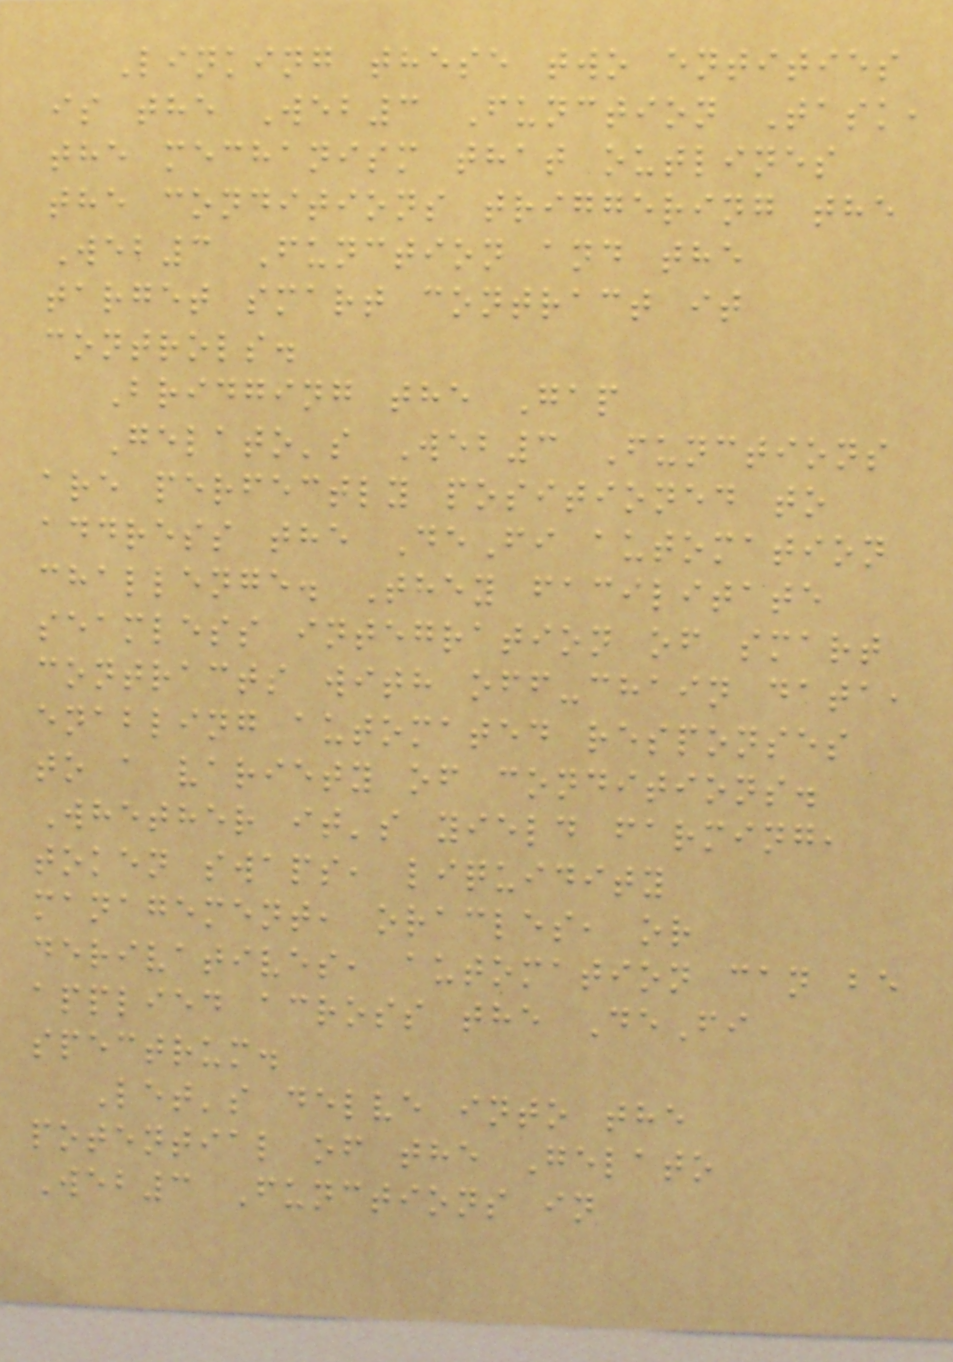Linking these two entities
is the Web3 Function Task,
the mechanism that outlines
the conditions triggering the
Web3 Function and the
target smart contract it
controls.
Bridging the Gap
Gelato's Web3 Functions
are perfectly positioned to
address the DeFi automation
challenge. They facilitate
seamless integration of smart
contracts with off-chain data,
enabling automated responses
to a variety of conditions.
Whether it's yield farming,
token swaps, liquidity
management, oracles, or
derivatives, automation can be
applied across the DeFi
spectrum.
Let's delve into the
potential of the Gelato
Web3 Functions in
